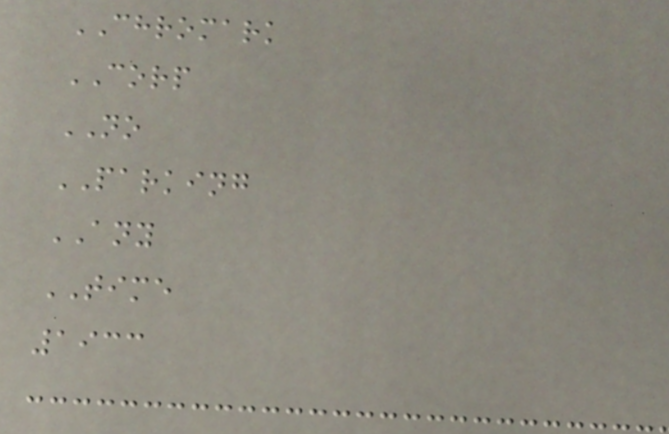CHROMARK
CORP
NO
PARKING
ANY
TIME
1933
